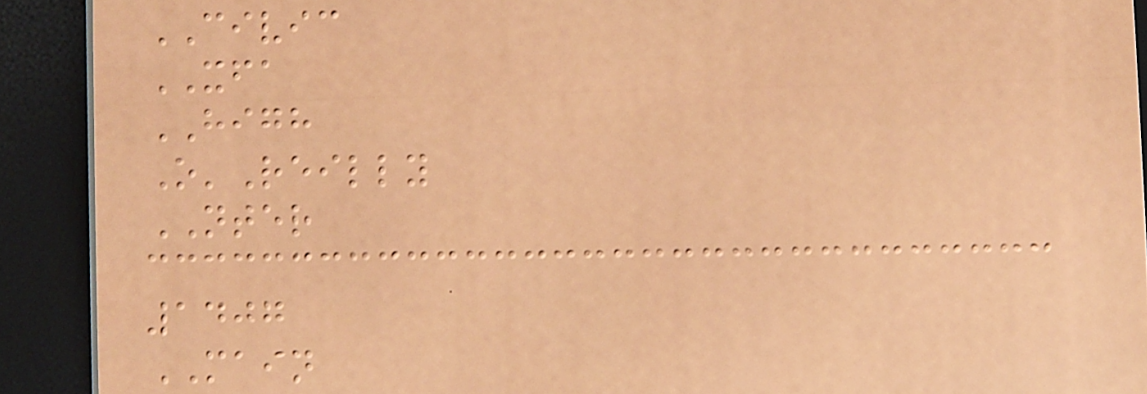CIVIC
XFA
HIGH
O'Reilly
NTER
1407
MAIN
